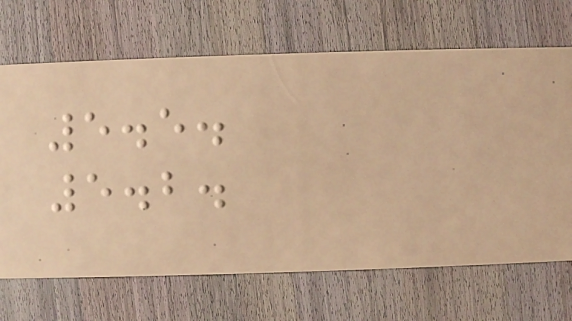5.5.
5.2.
